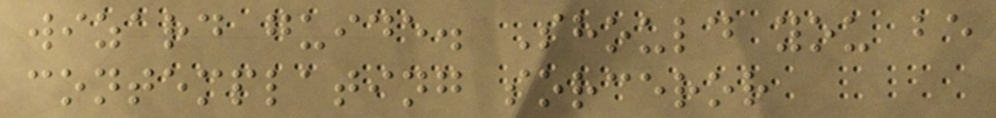wizard guide. Should you be
contemplating sorceror
